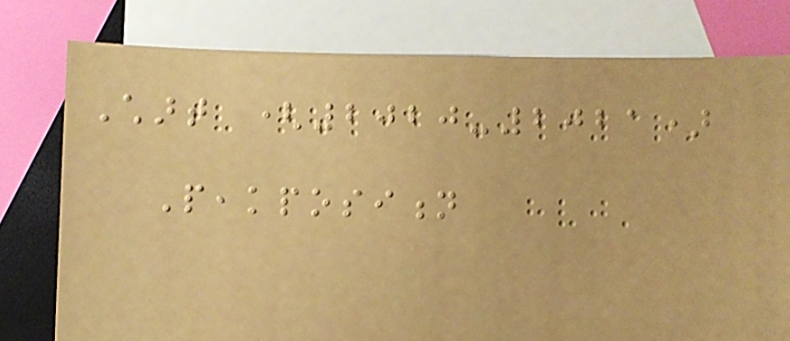Chart (2020-2021)
Peakposition
